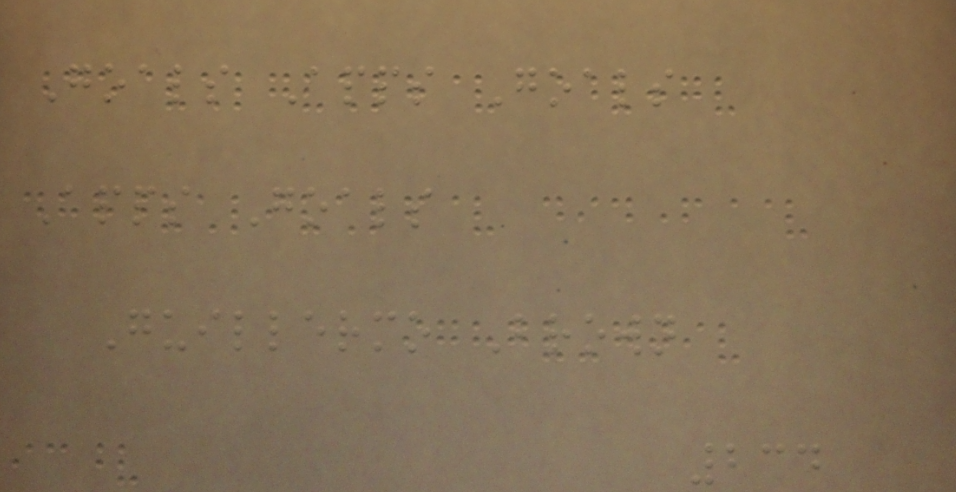Goals Apps Goals
Apps Goals
Guillermo Brown
234
